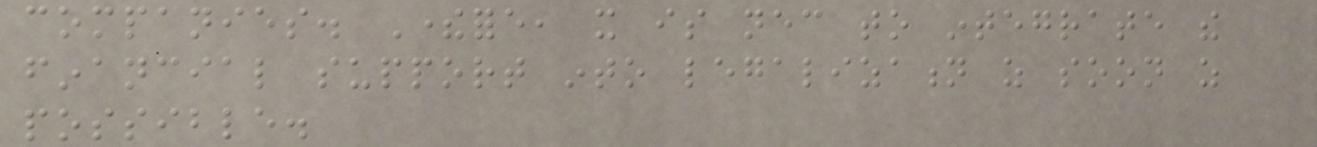companies. Therefore, it is necessary to integrate the
financial support into legalization as soon as
possible.
